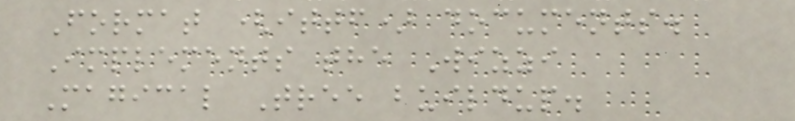Format (ittf) documents.
Implements the Wizzi
Magical Tree buildup.
